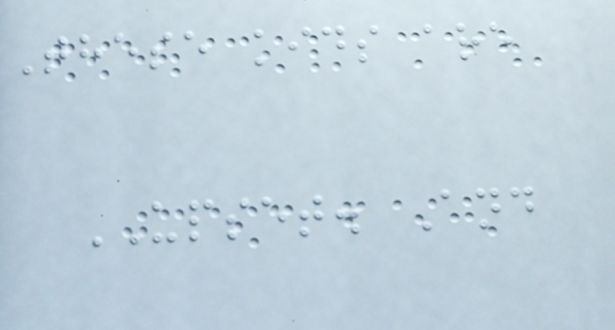These kids are
UPSET. And
